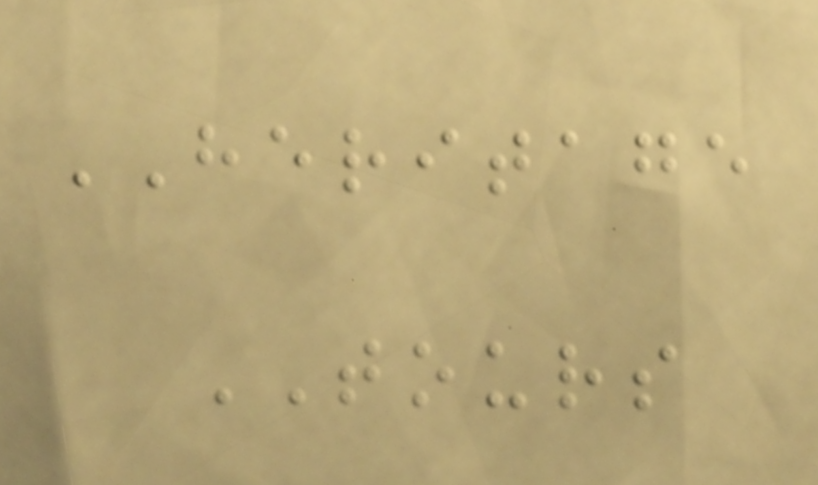HERITAGE
TOURS
